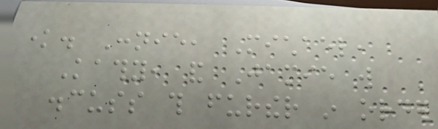know. Connie, Michael,
Kathy, and Jamie will
discuss this further in order
